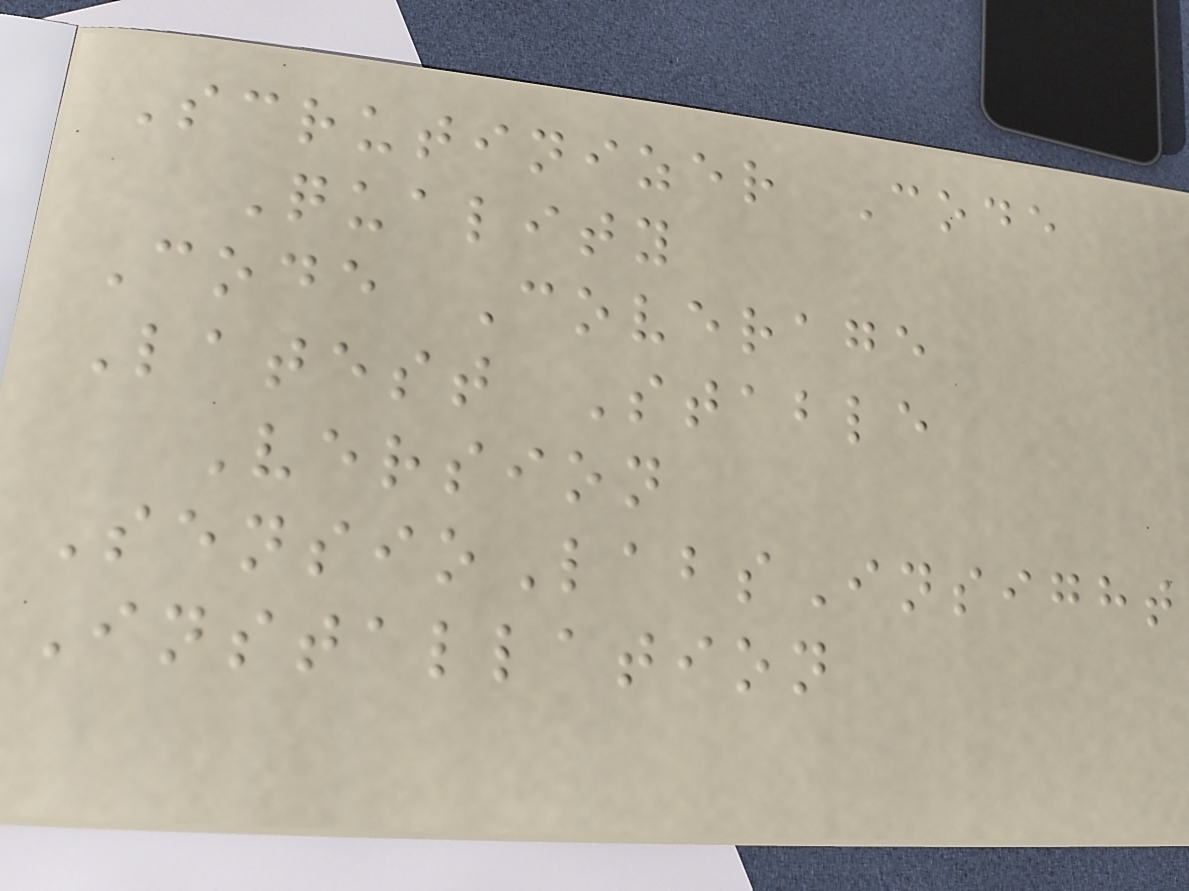Scrutinizer Code
Quality
Code Coverage
Latest Stable
Version
SensioLabsInsight
Installation
